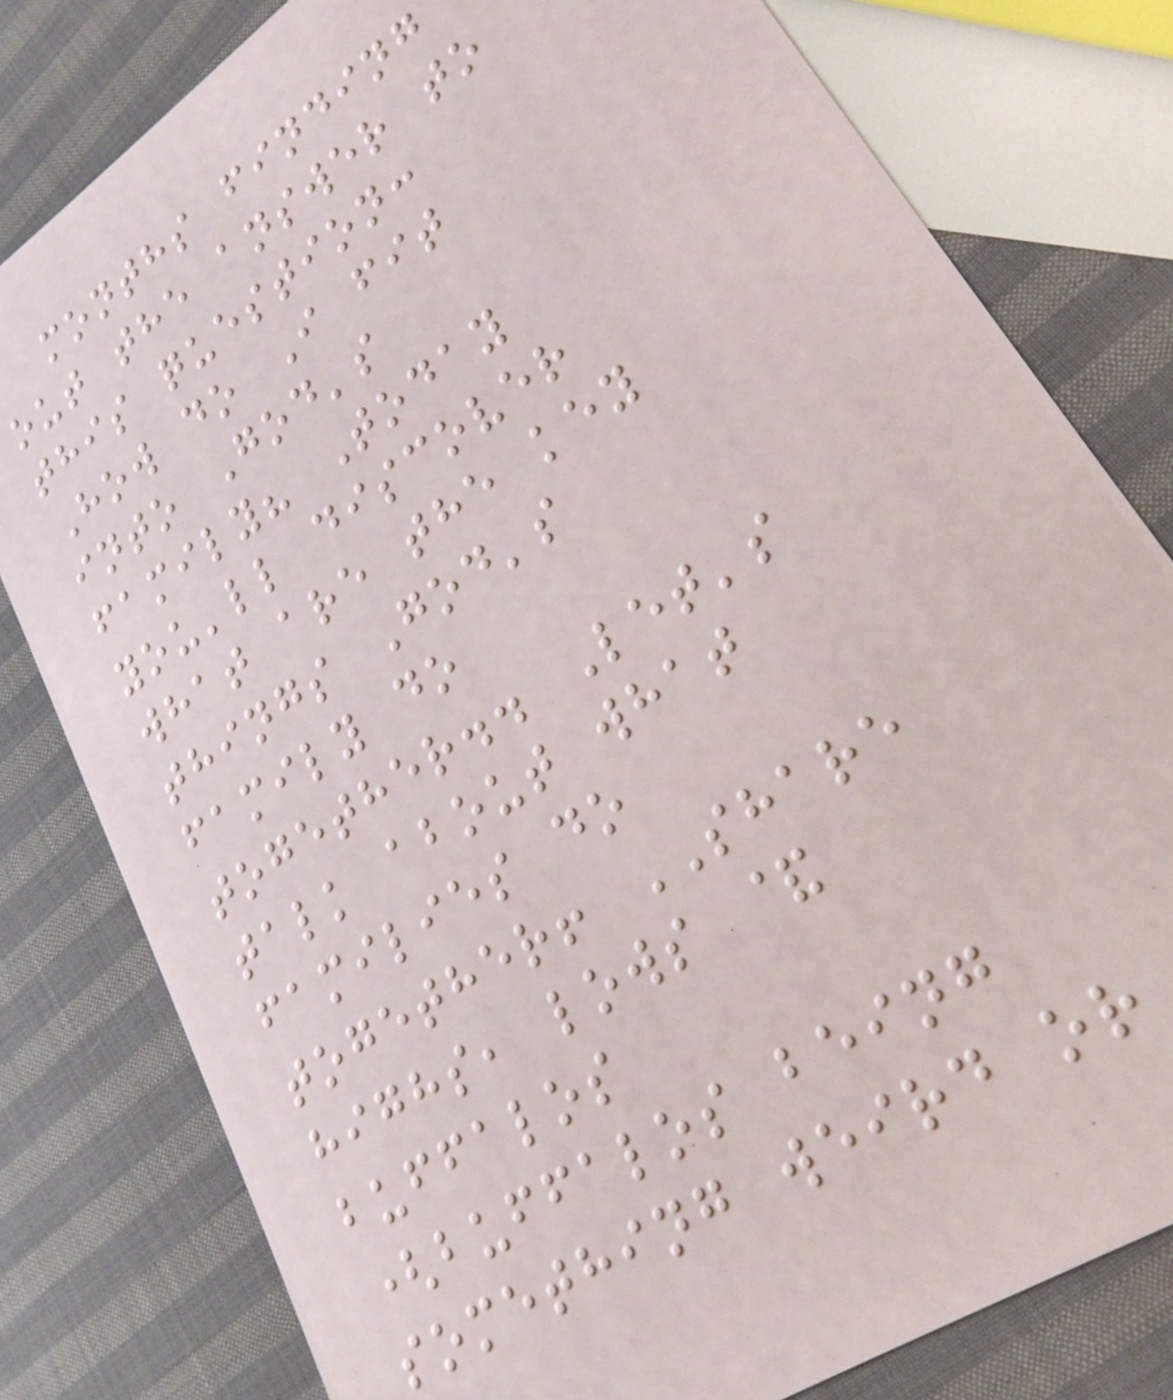months finding
out the answer to
this question:
How do I fit
into God's
family? Today
you'll discover
what are the key
things God's
family do
together.. Let's
talk about what
families do
together! SHARE
highs, lows &
buffalos
(buffalos being
something weird or
